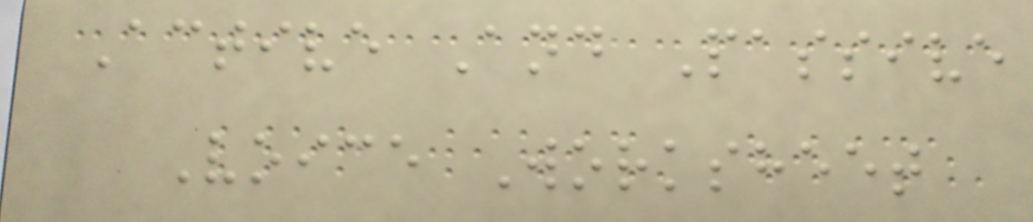Active And Passive
Voice Worksheet
